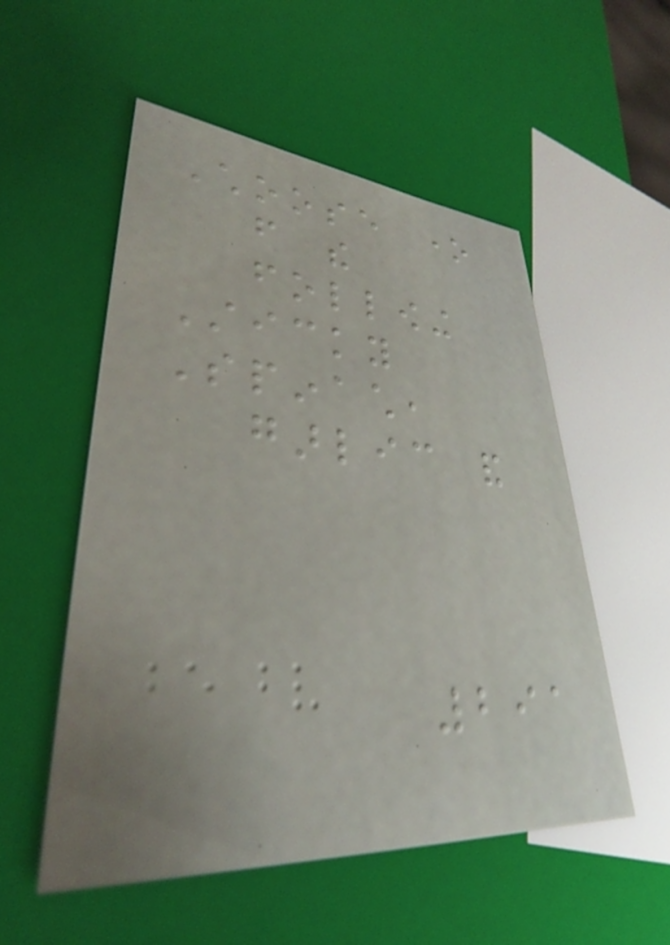Choose one
from the
following
Sticky
Spinach,
garlic and
291
